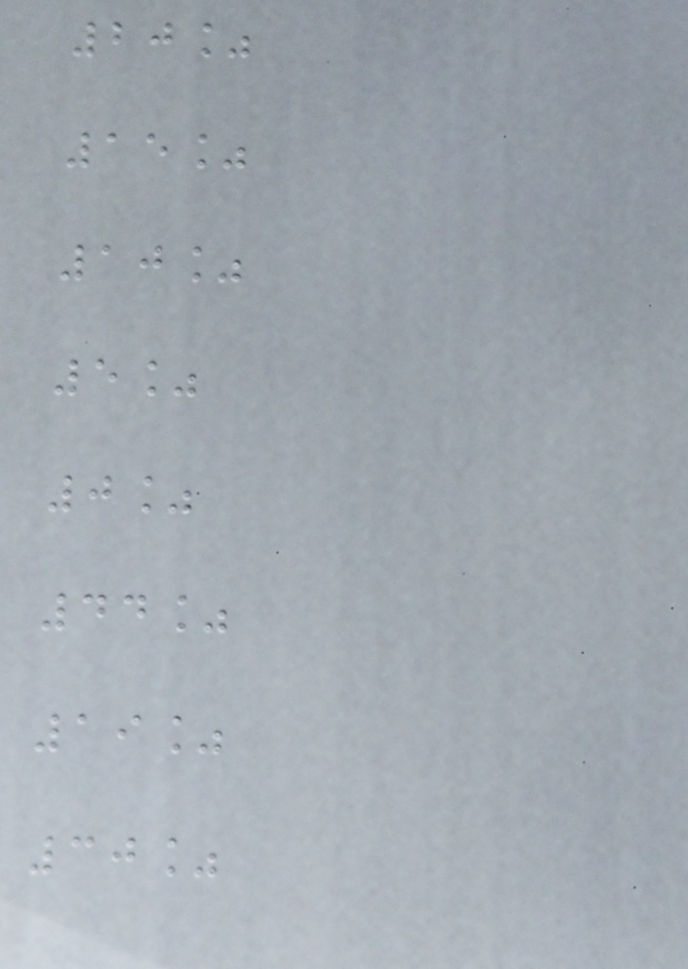20%
15%
10%
5%
0%
44%
19%
30%
